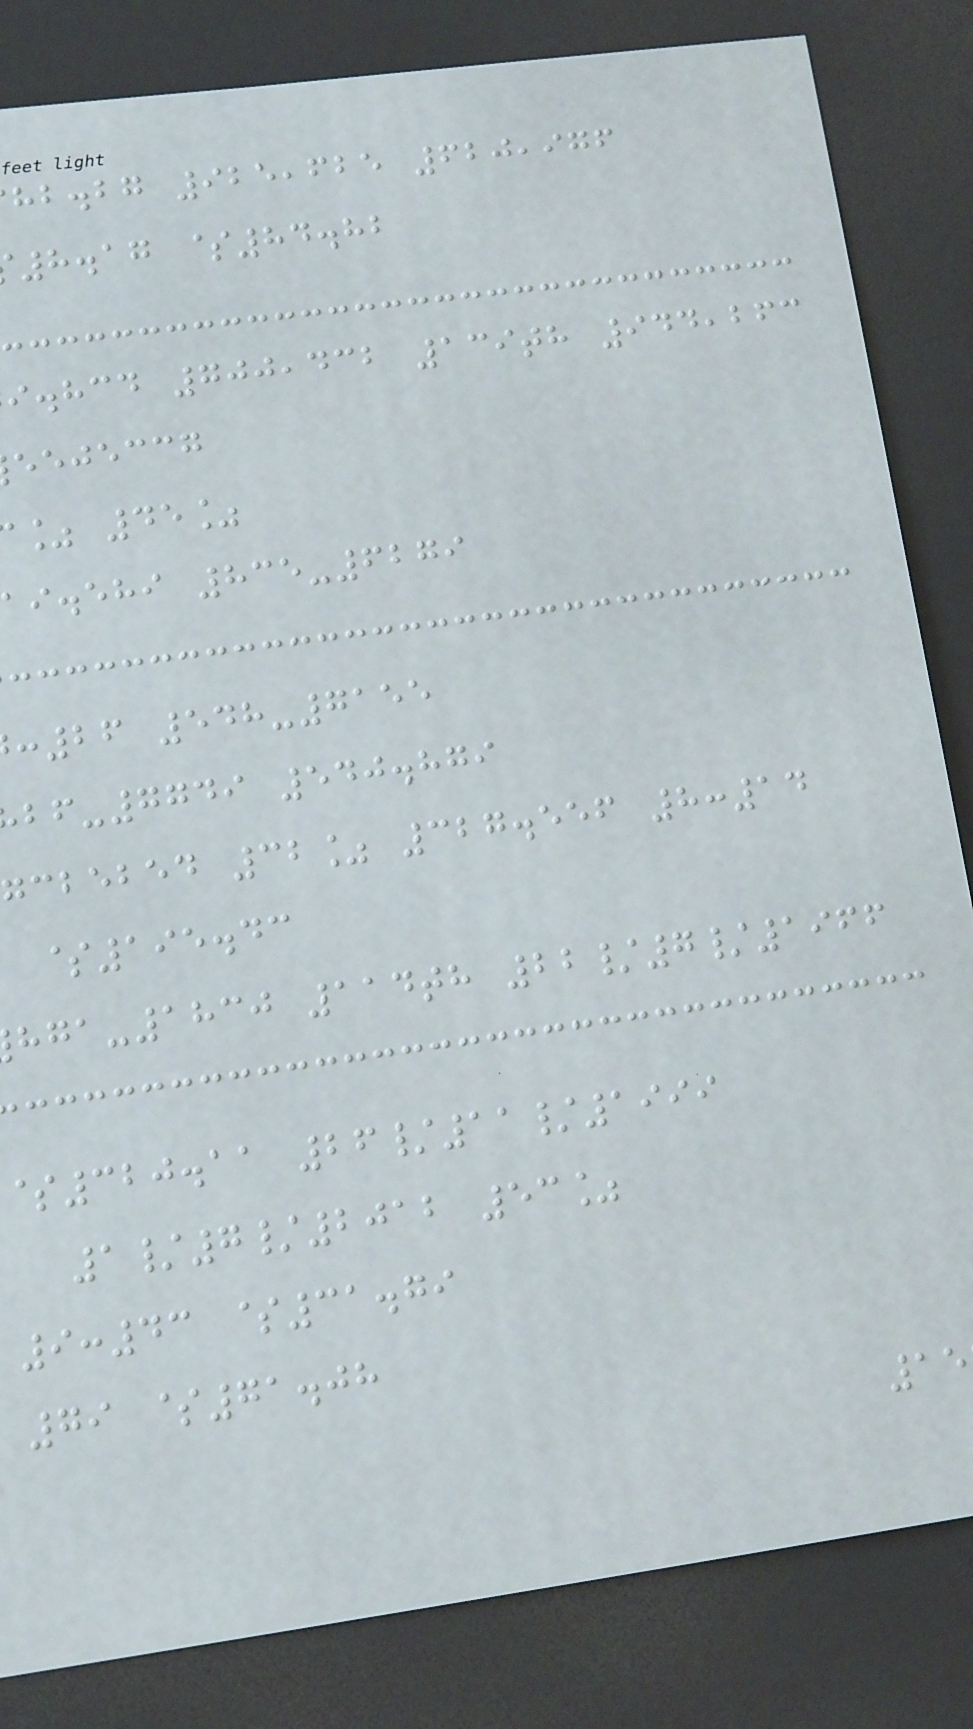hb.bg 925,625 620,976
8.17 $84.82
i.hcd 700,432 139th 944,263
eejeccg
% 45%
ai.ehi 835-6279
:26 548-7155
-7749 540.879
gcbebed 32% 327.556 8:14
$195.43
-1830 114th 22/7/1966
$320.11 26/11/1999
1/7/2012 53%
9:43 $31.79
79 $71.08
